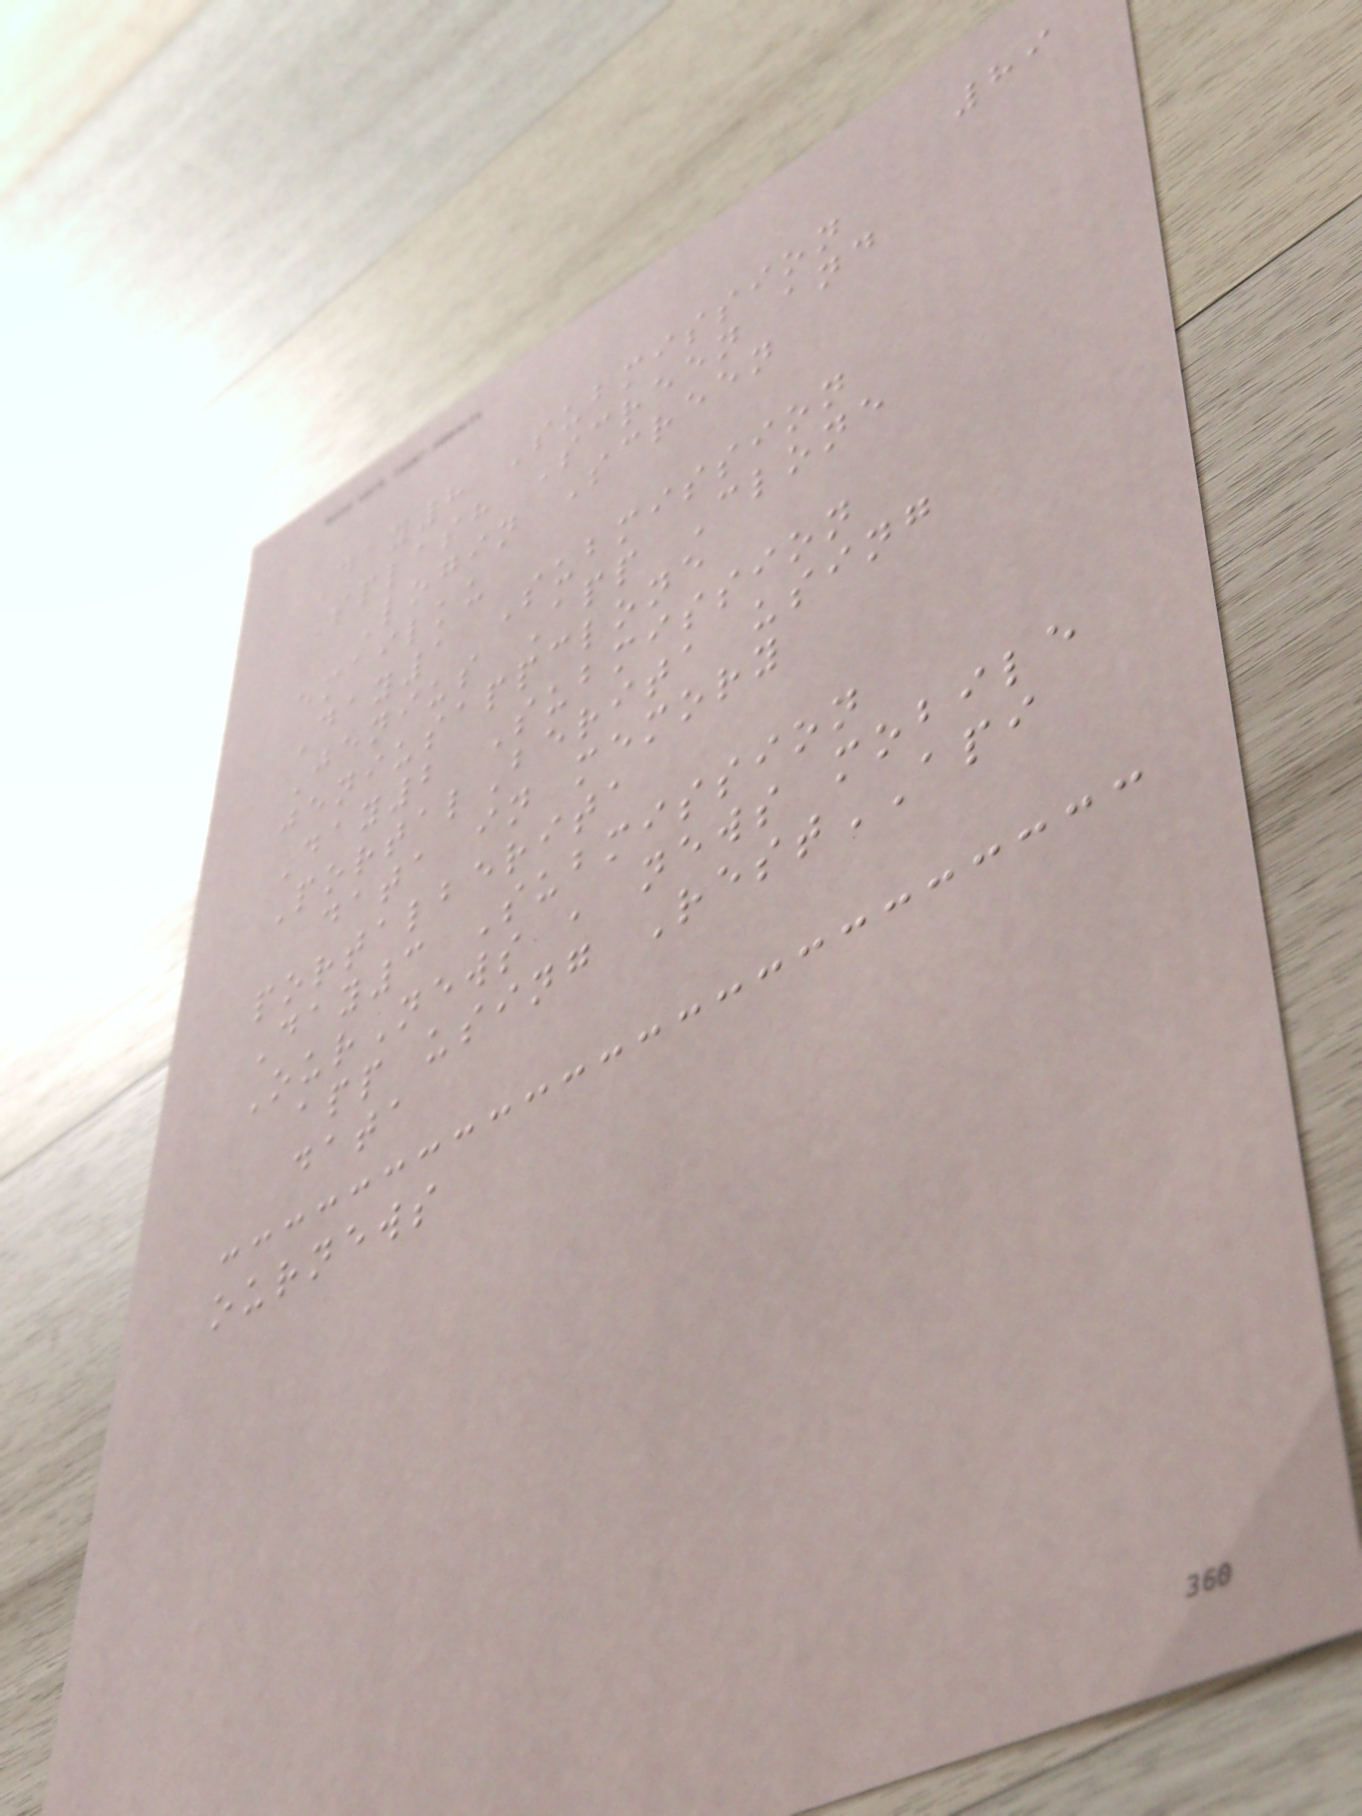89
Day8 Submission
Splash Screen and
Login Screen
emailku
Day1 Submission
Jenius App Clone
jeniusappclone
Day2 Submission
PortalBerita using
data in memory
portalberita
Day3 Submission
OurNews , news mobile
app using RestAPI
data
ournews
